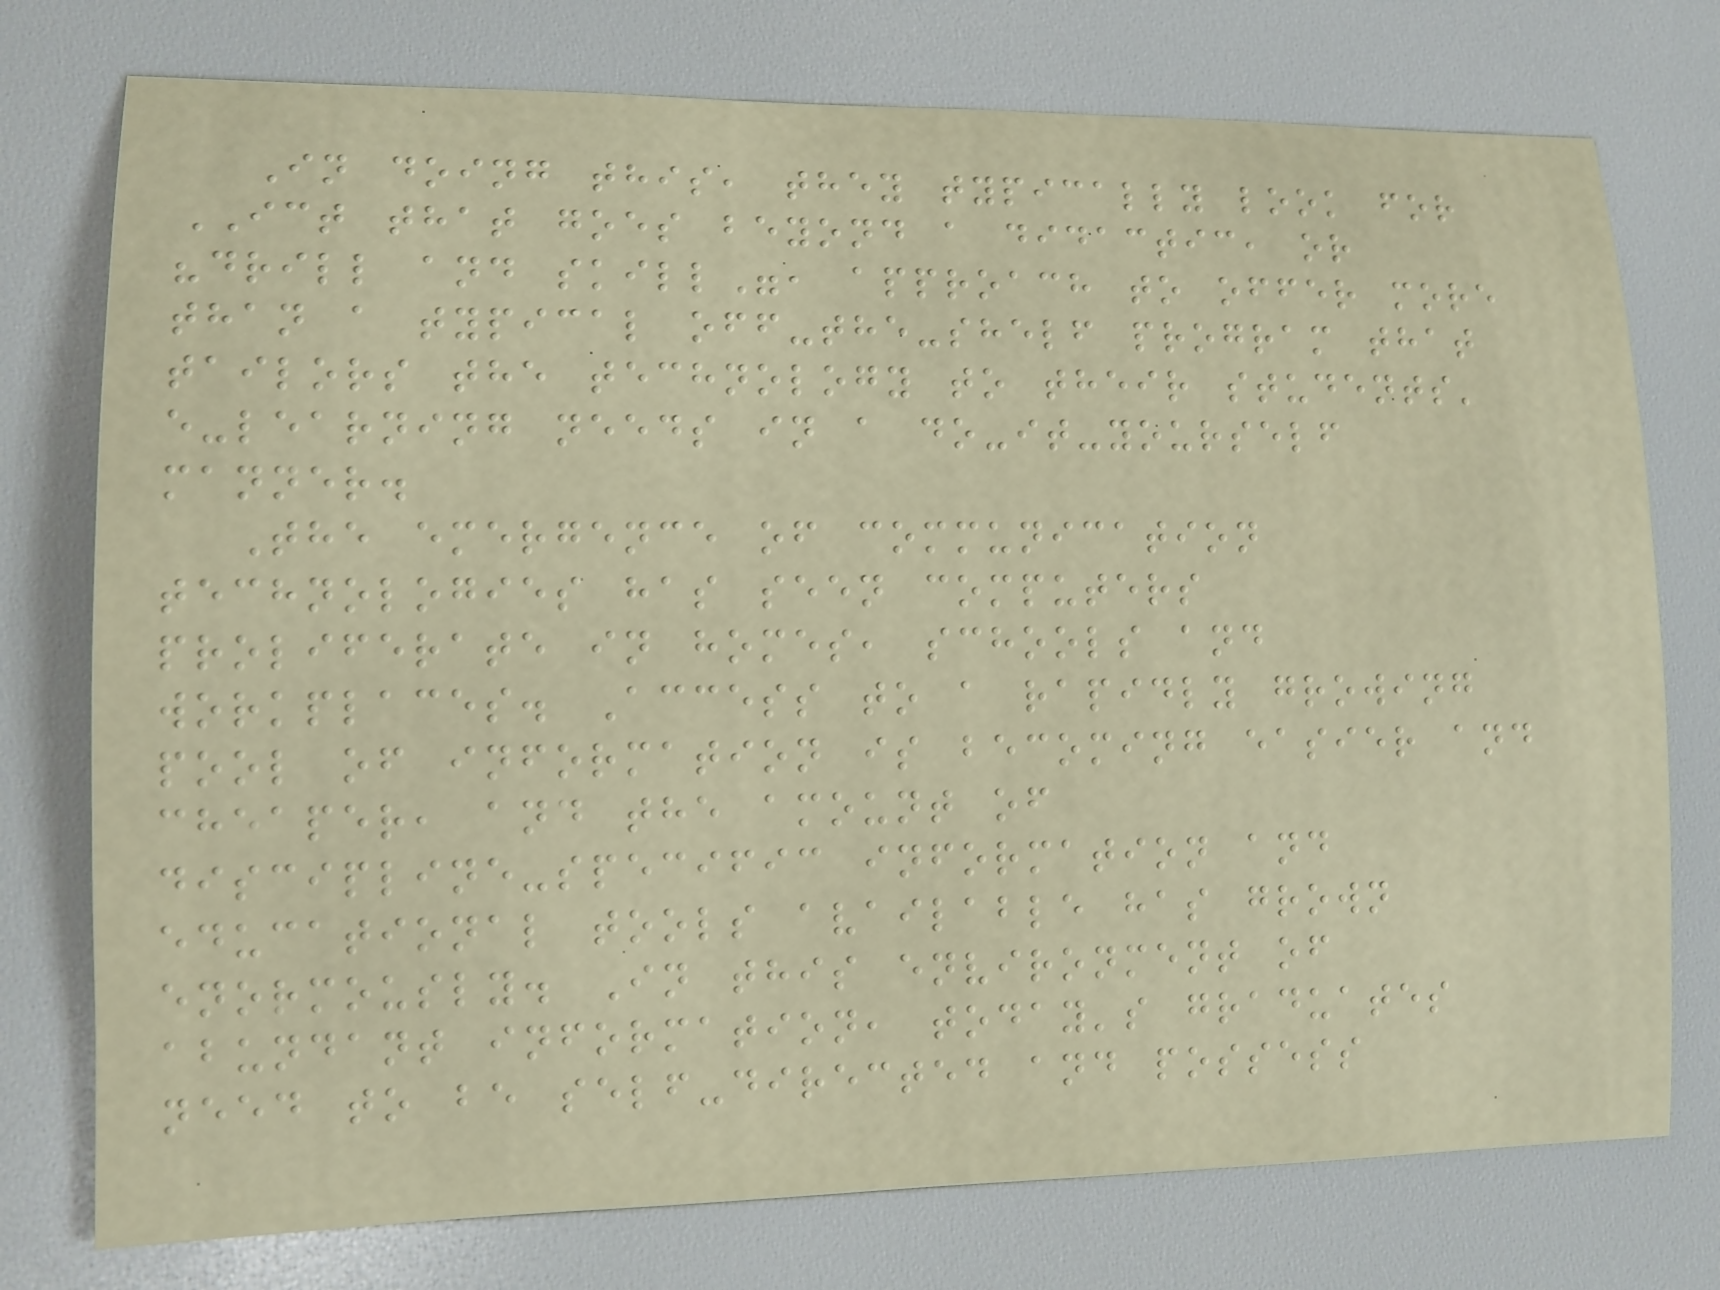In doing this, they typically look for
ICT that goes beyond a didactic, or
"drill and skill", approach to offer more
than a typical off-the-shelf program that
tailors the technology to their students'
e-learning needs in a do-it-yourself
manner.
The emergence of communication
technologies has seen computers
proliferate in homes, schools and
workplaces. Access to a rapidly growing
pool of information is becoming easier and
cheaper, and the amount of
discipline-specific information and
educational tools available has grown
enormously. In this environment of
abundant information, today's graduates
need to be self-directed and possess
